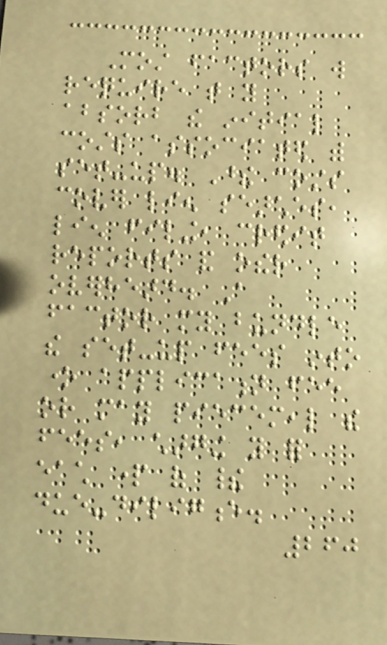Most factors will
require that you
absorb the initial
costs associated with
set-up. These costs
cover lien searches,
lien filing, credit
reports and other
overheard. A
factor my bundle
the set-up fees into
one application fee
or may piecemeal the
fees, charging you for
each part of their
due-diligence.
260
